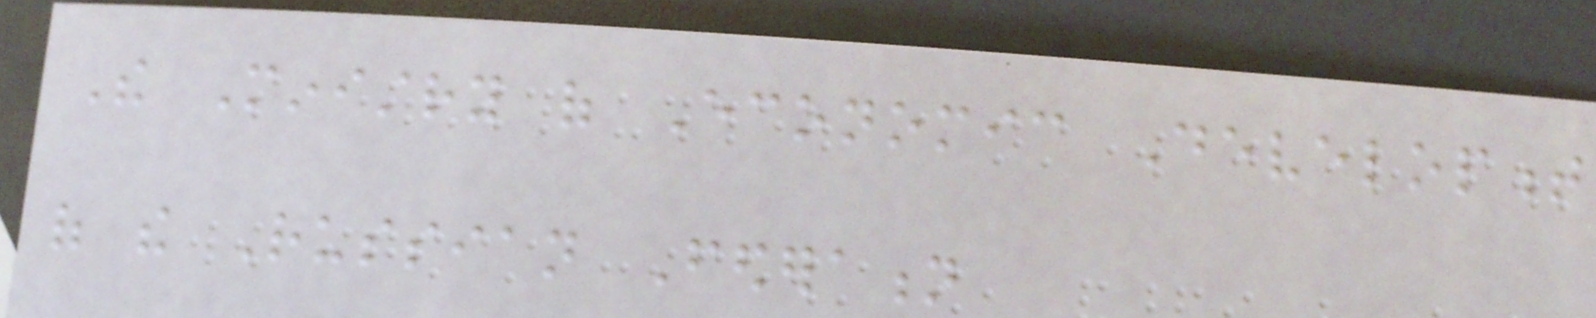The Ministry of Economic Development
of the Russian Federation
